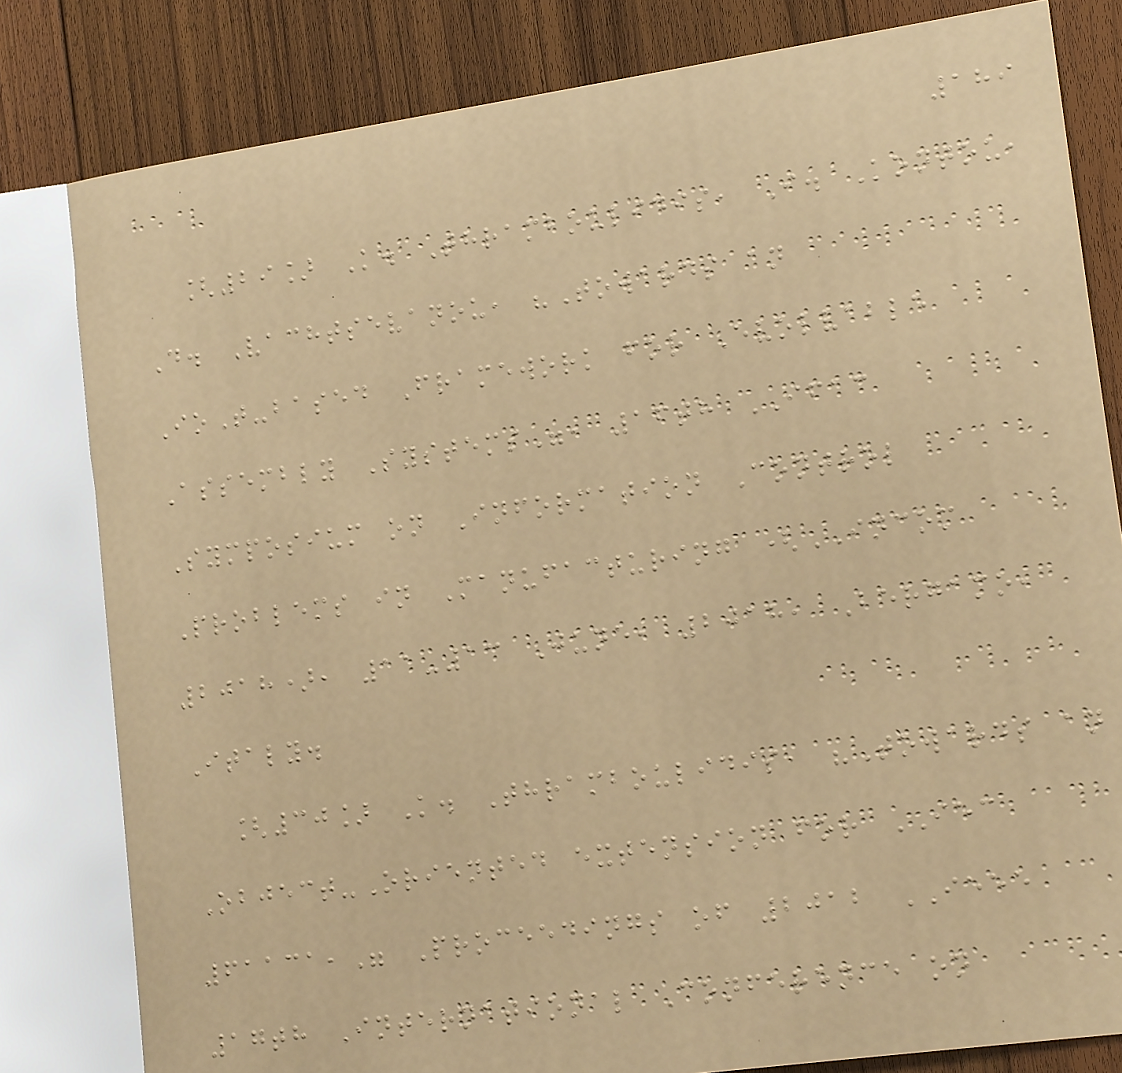189
[29] K. Thramboulidis, I. Kontou,
D. Vachtsevanou, "Towards an
IoT-based Framework for Evolvable
Assembly Systems", 16th IFAC
Symposium on Information Control
Problems in Manufacturing (INCOM
2018), 11-13 June, 2018, Bergamo,
Italy.
[30] K. Thramboulidis, "Towards an
Object-Oriented extension for IEC
61131," Proceedings of 2012 IEEE
17th International Conference on
